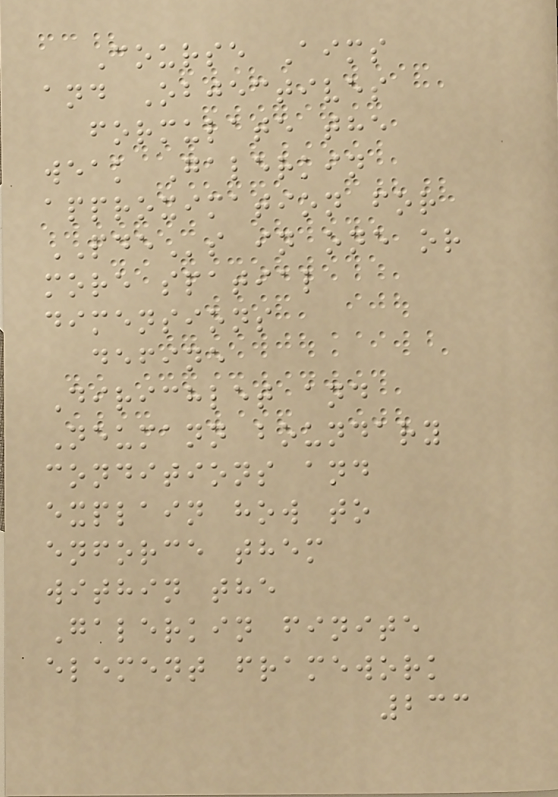Course Aims
and Objectives
formulate the
weak Galerkin
approximation for
PDEs in one or
more spatial
dimensions
define
Dirichlet and
Neumann boundary
conditions and
explain how to
enforce them
within the
Galerkin finite
element framework
233
